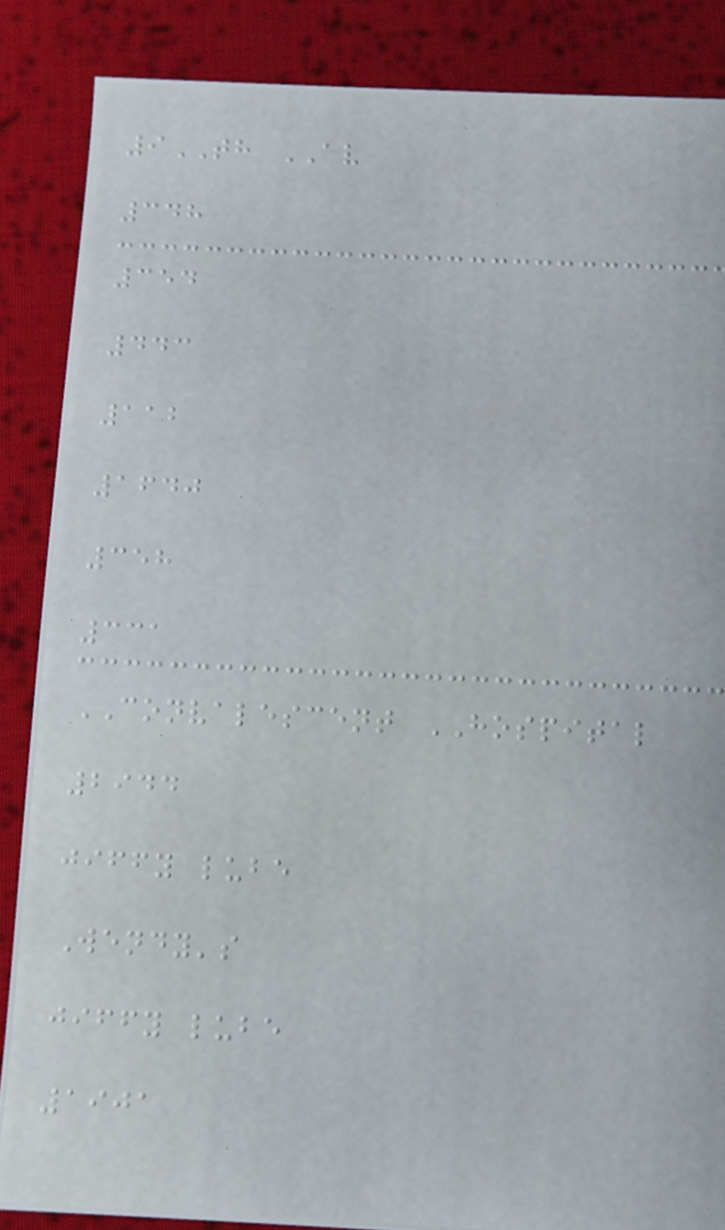9TH AV
348
354
443
112
1640
358
331
CONVALESCENT HOSPITAL
2944
jiffy lube
Wendy's
jiffy lube
1901
